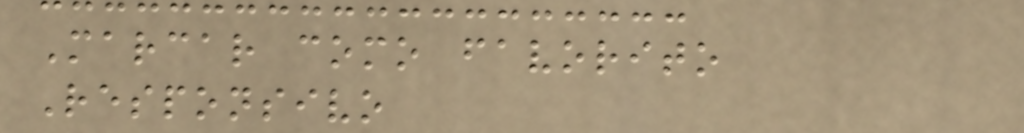Marcar como favorito
Responsivo
